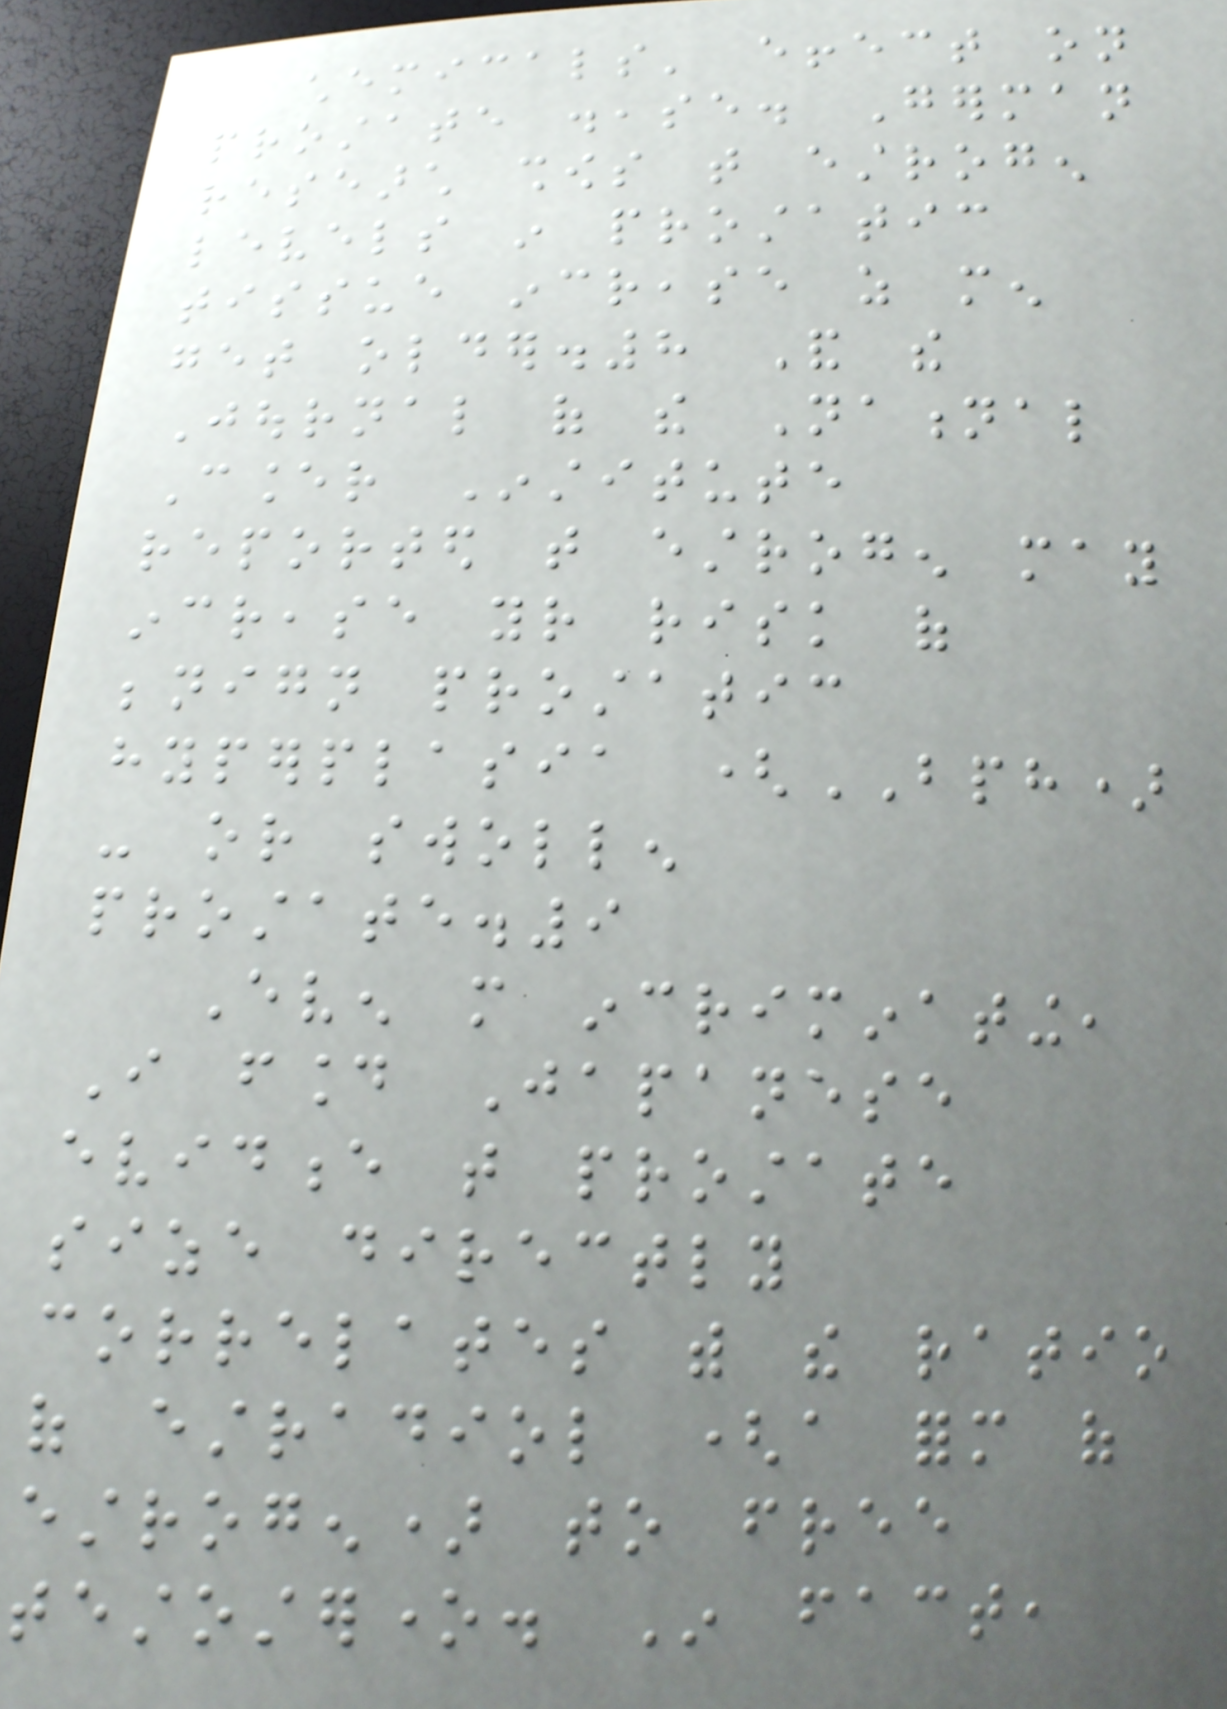chemicals' effect on
prostate disease. German
research shows that estrogen
levels in prostatic
tissue increase as men
get older.8 And the
Journal of the National
Cancer Institute
reported that estrogen may
increase your risk of
benign prostatic
hyperplasia (BPH)
- or swollen
prostate.9
Even more incriminating,
I found Japanese
evidence that prostate
size directly
correlates with the ratio
of estradiol (a form of
estrogen) to free
testosterone. In fact,
